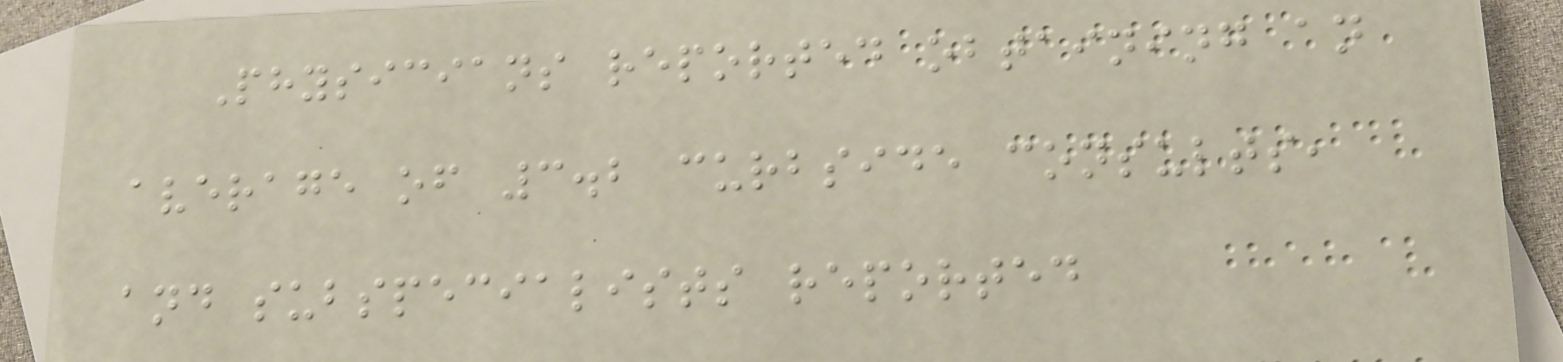Physicians reported obtaining an
average of 3.2 curbside consults,
and subspecialists reported
